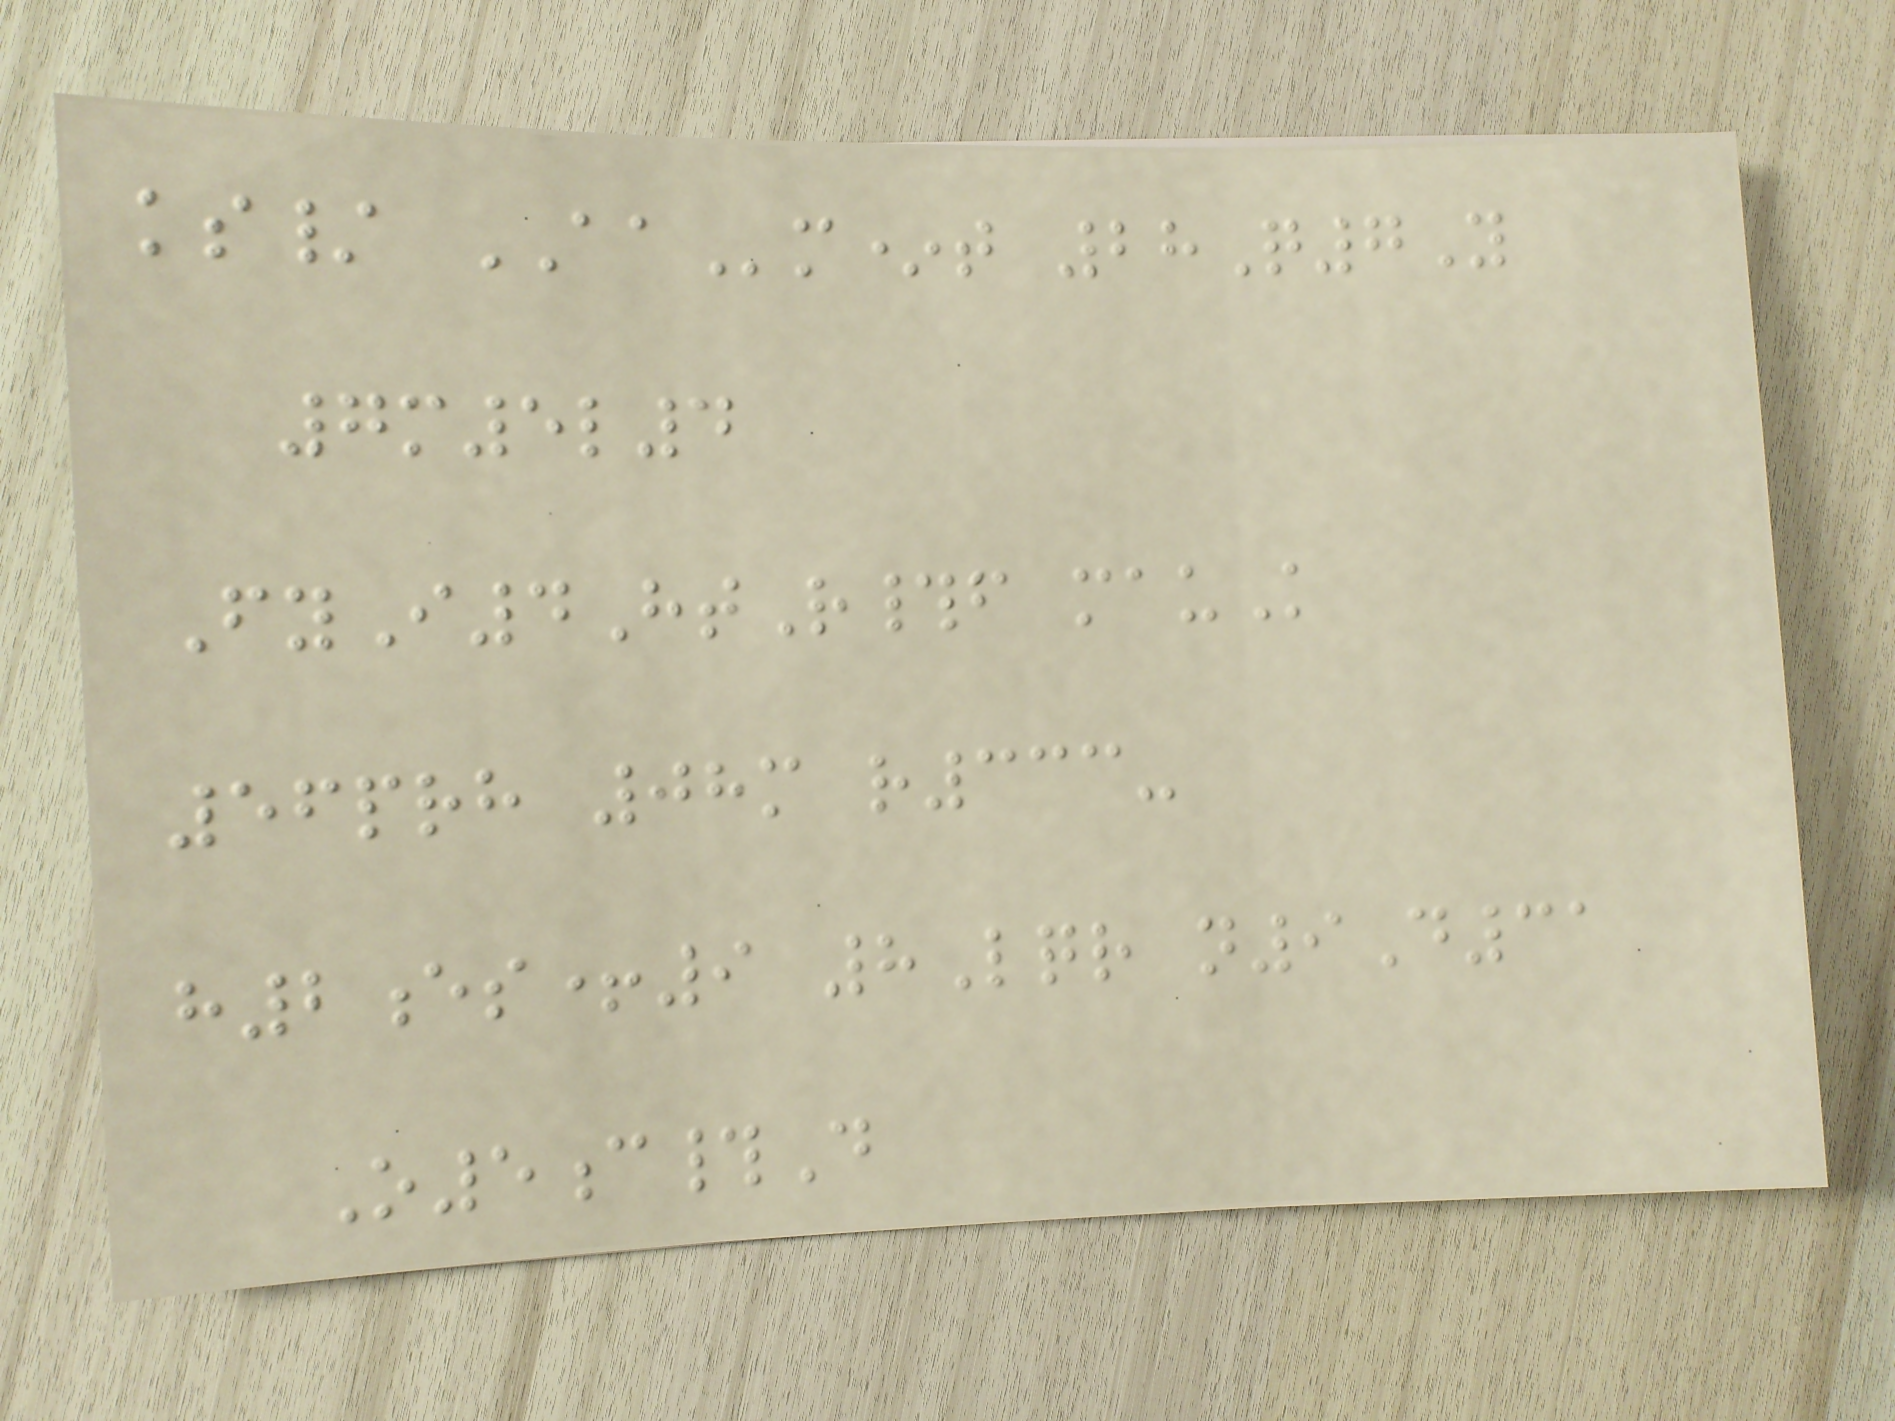ks/ AAm*t 28Q7Y
7m5l4
FyI4HtR#f mauK
56prh 08m r333-
h2es+9 8Lqr n9D31
O5c#D
